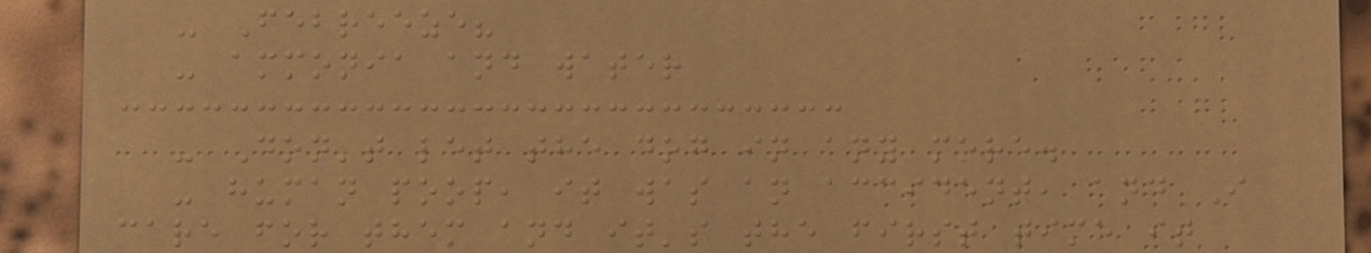- Febreeze?
- ammonia and water
- Don't let the dog in any more.
- human poop, it was an accident, and I
care for them and it's the first time it
